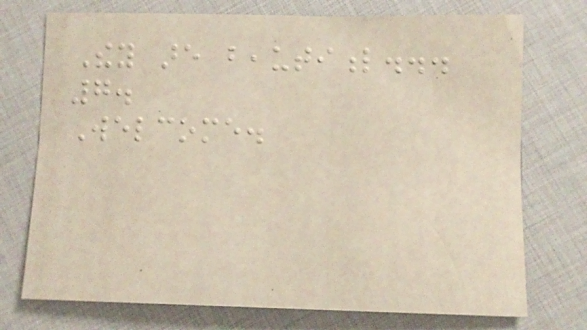They are beautiful...
7.
Welcome.
